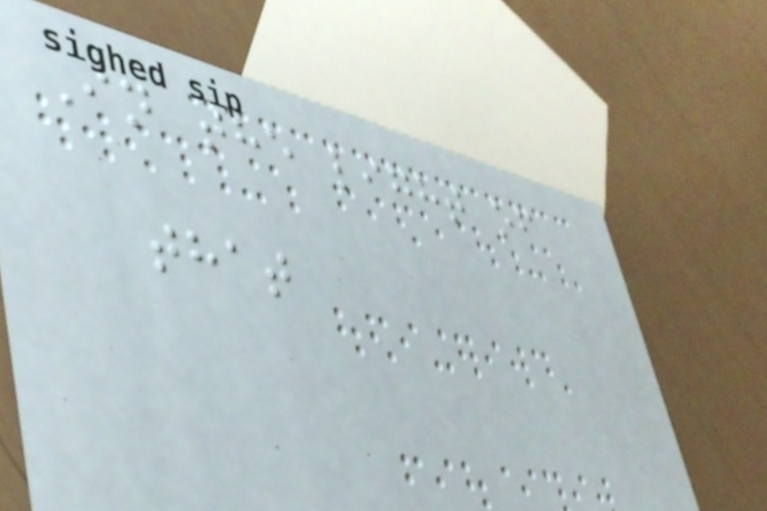In the light of
that
